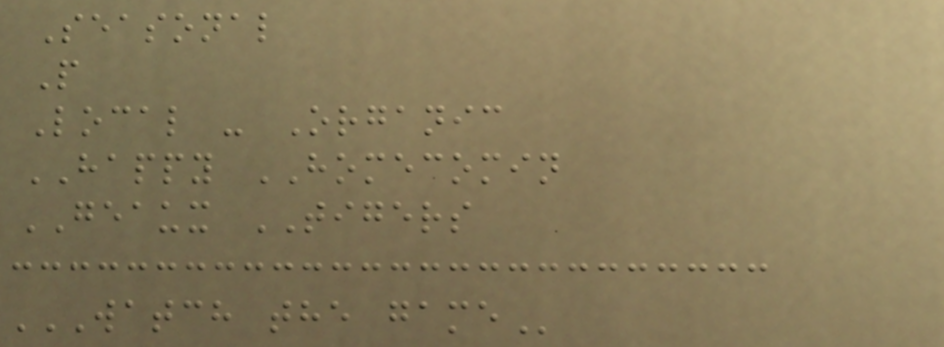Seasonal
P
Local - Organic
HAPPY HOMECOMIN
GEAUX TIGERS
WATCH THE GAME
